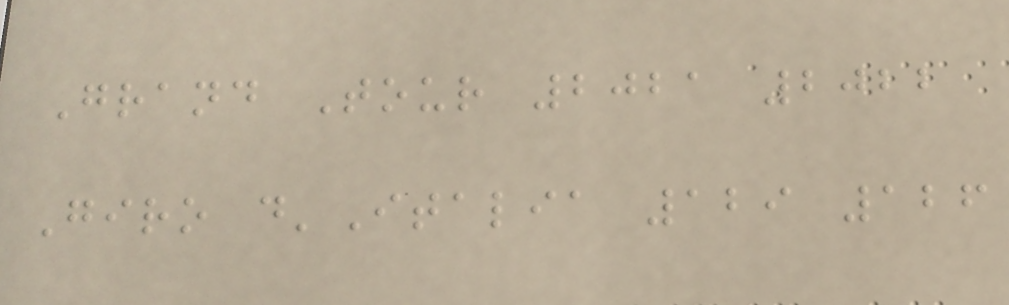Grand Tour 2021 2022
Giro d'Italia 129 126
